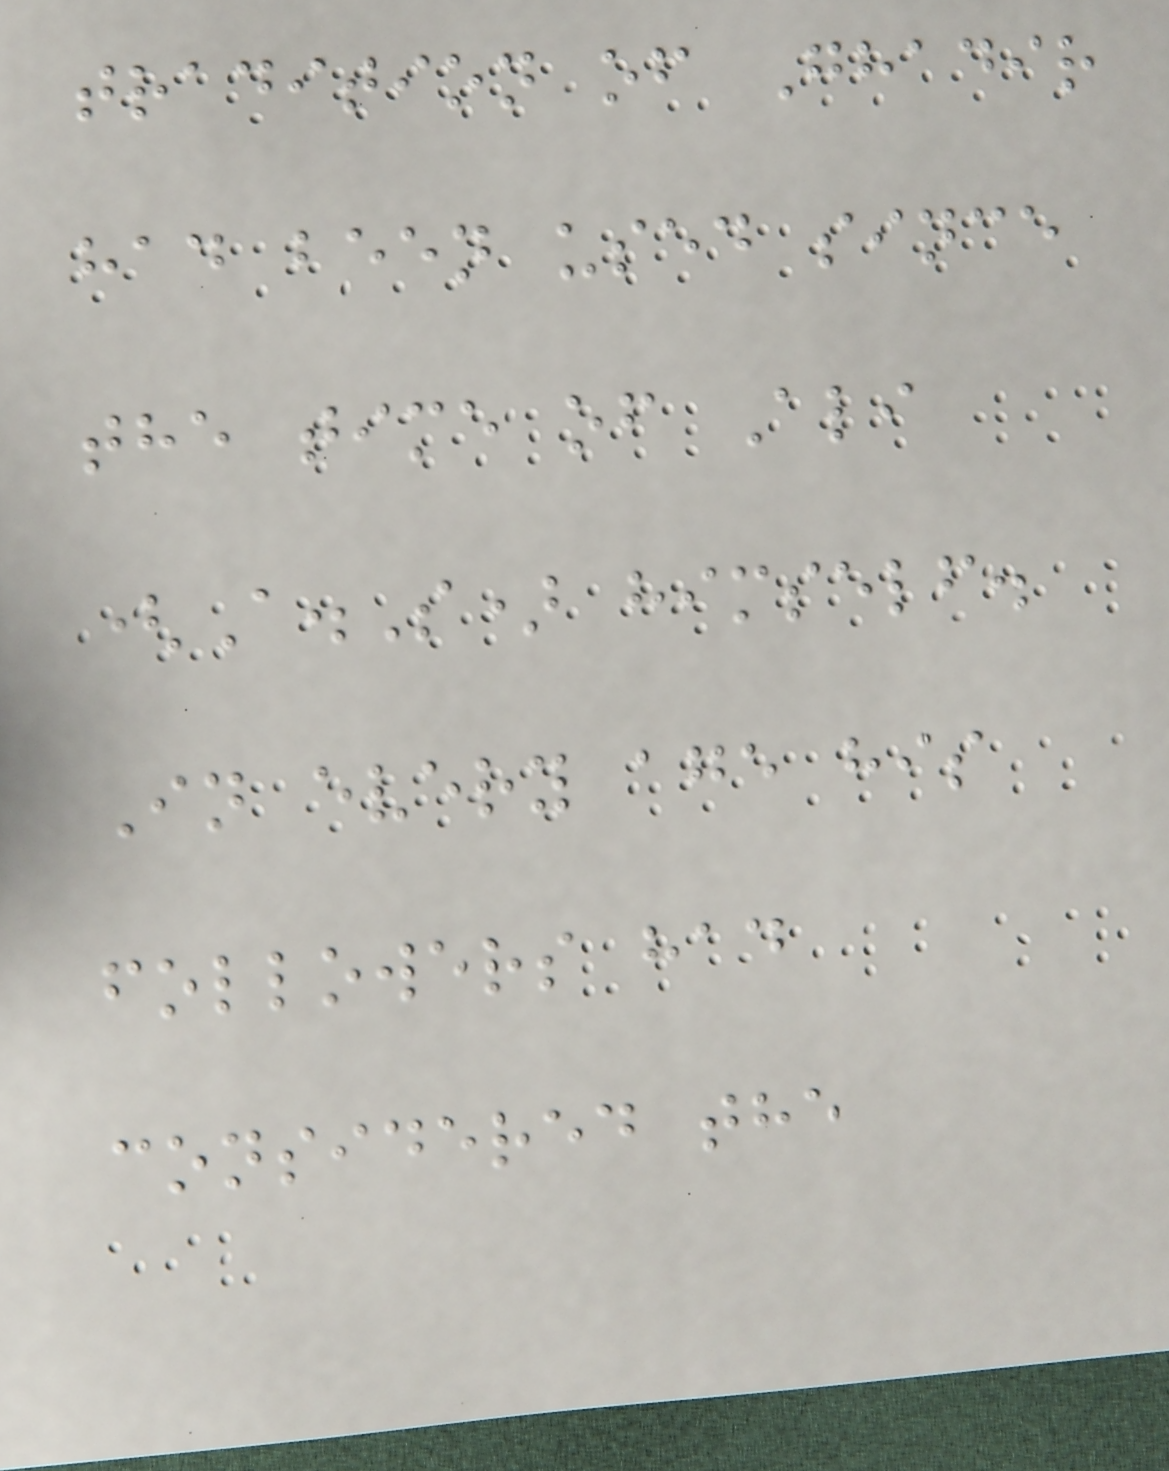tradition of Ghadir
had been used since
the time of Ali
(A.S) himself.
In every age his
followers had
considered the
